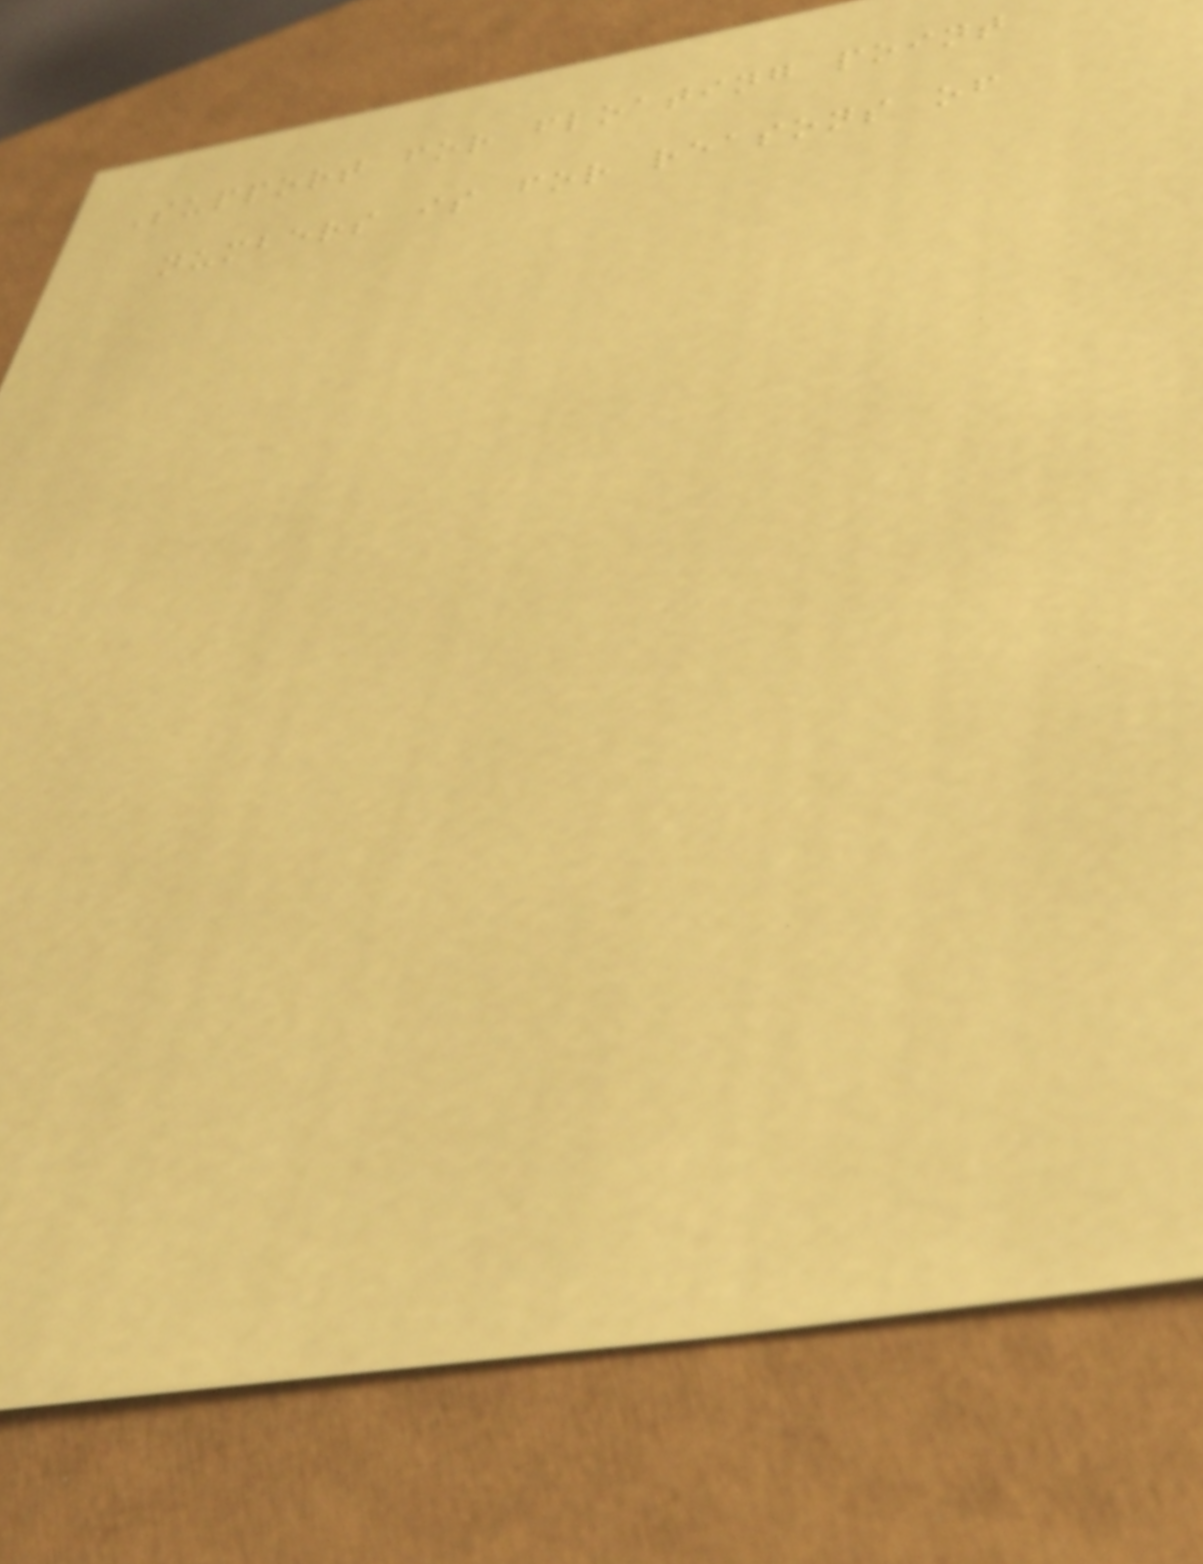Support for floating point
numbers is for reasons of
